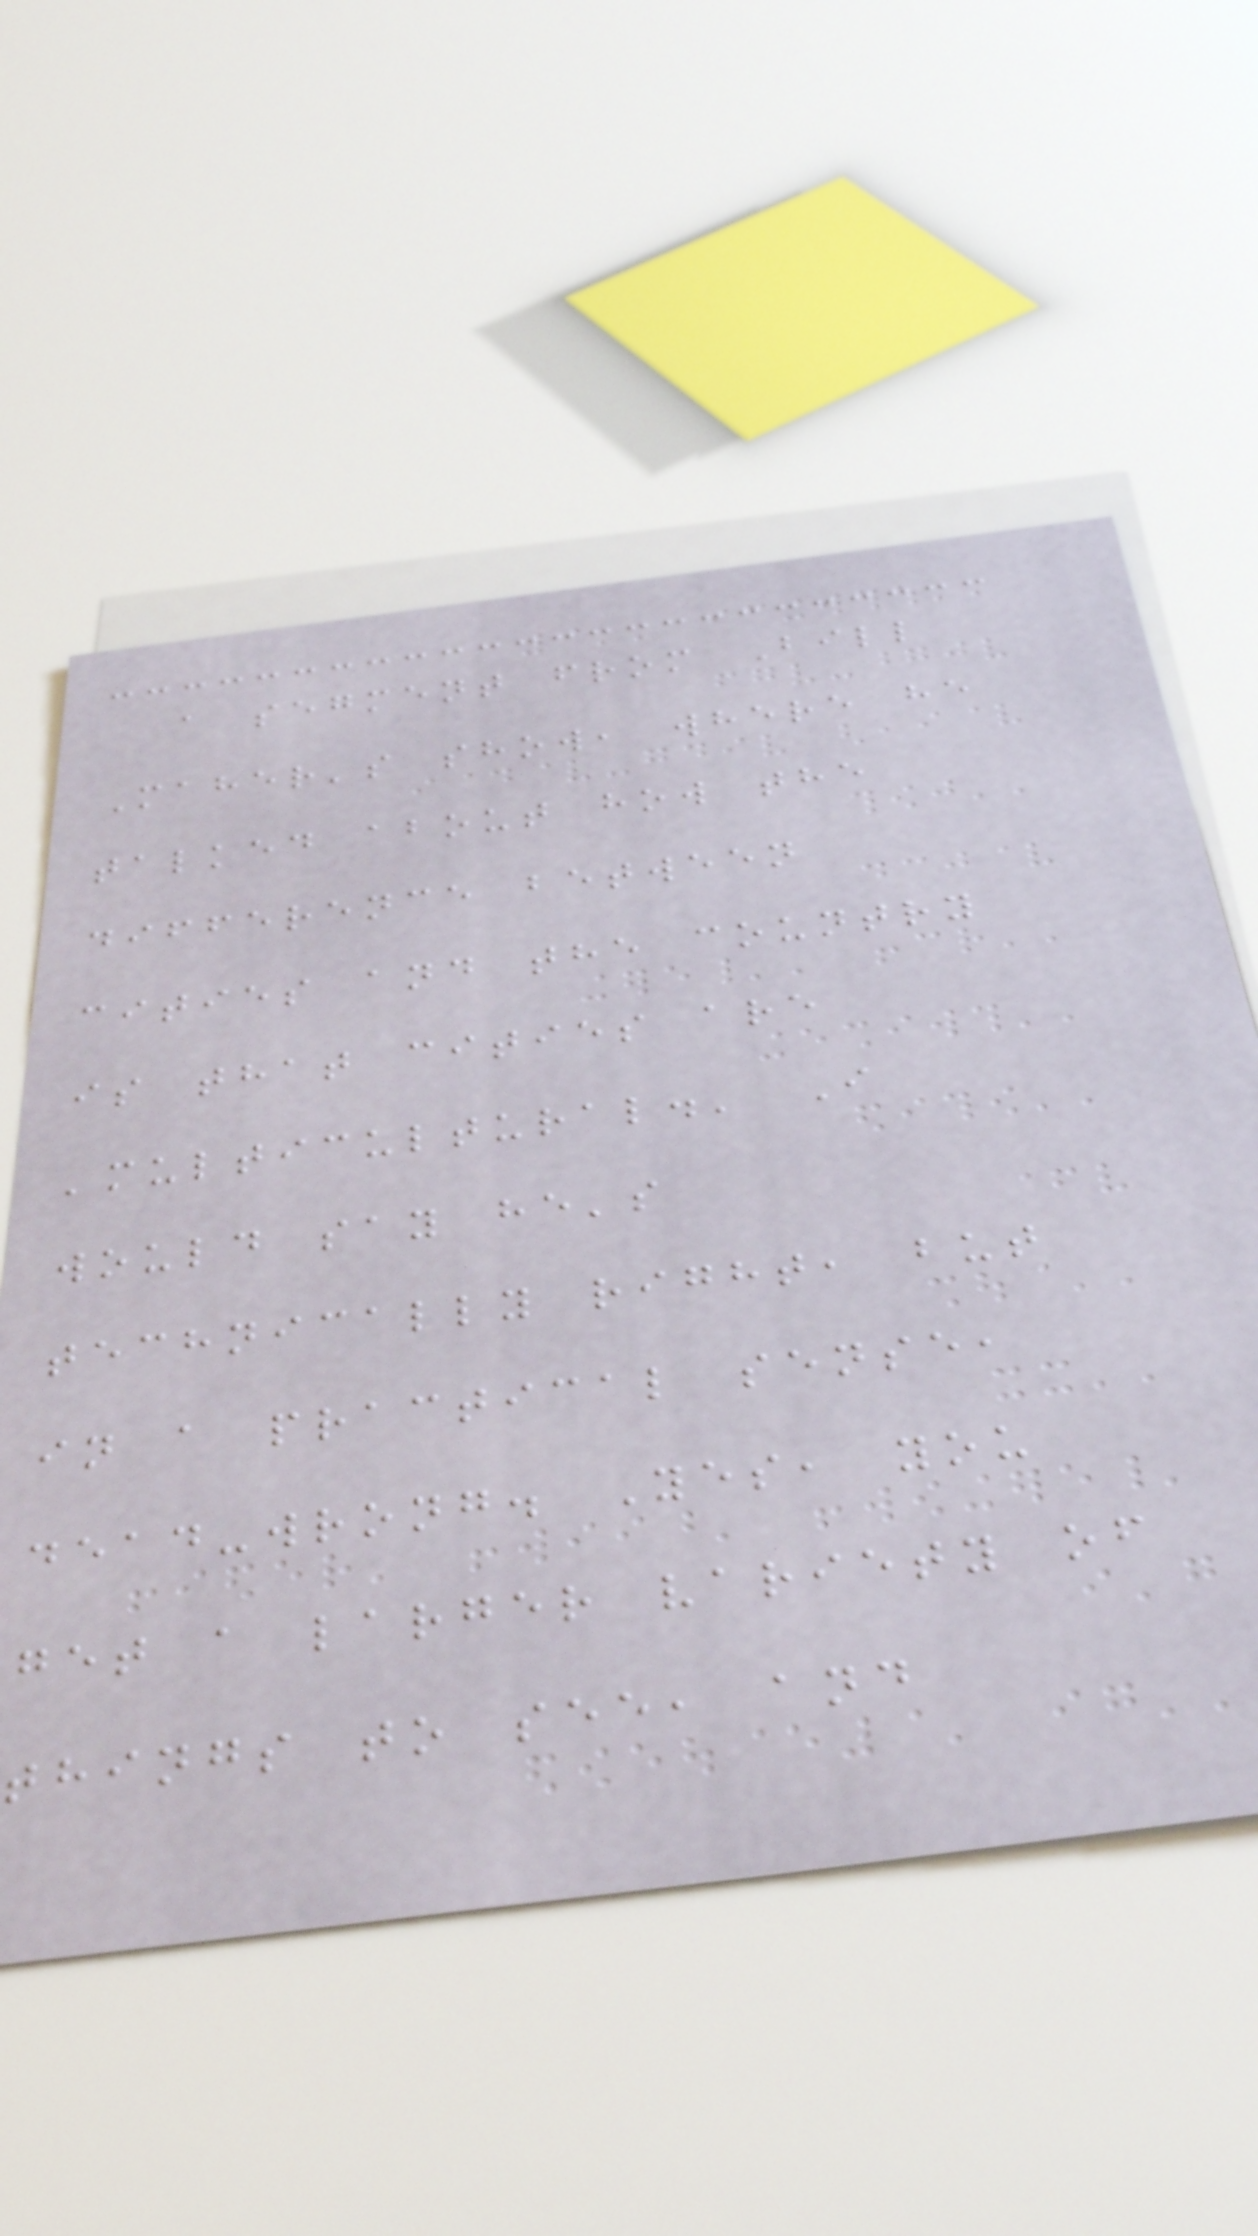a segment from Bill
Maher's show, where he
talked about how the
difference between
cities and the country
is that cities are
'multicultural.' I
would say he's
technically right, but
in a practical sense,
dead-wrong. Yes, you
get a larger variety of
things to see, and
